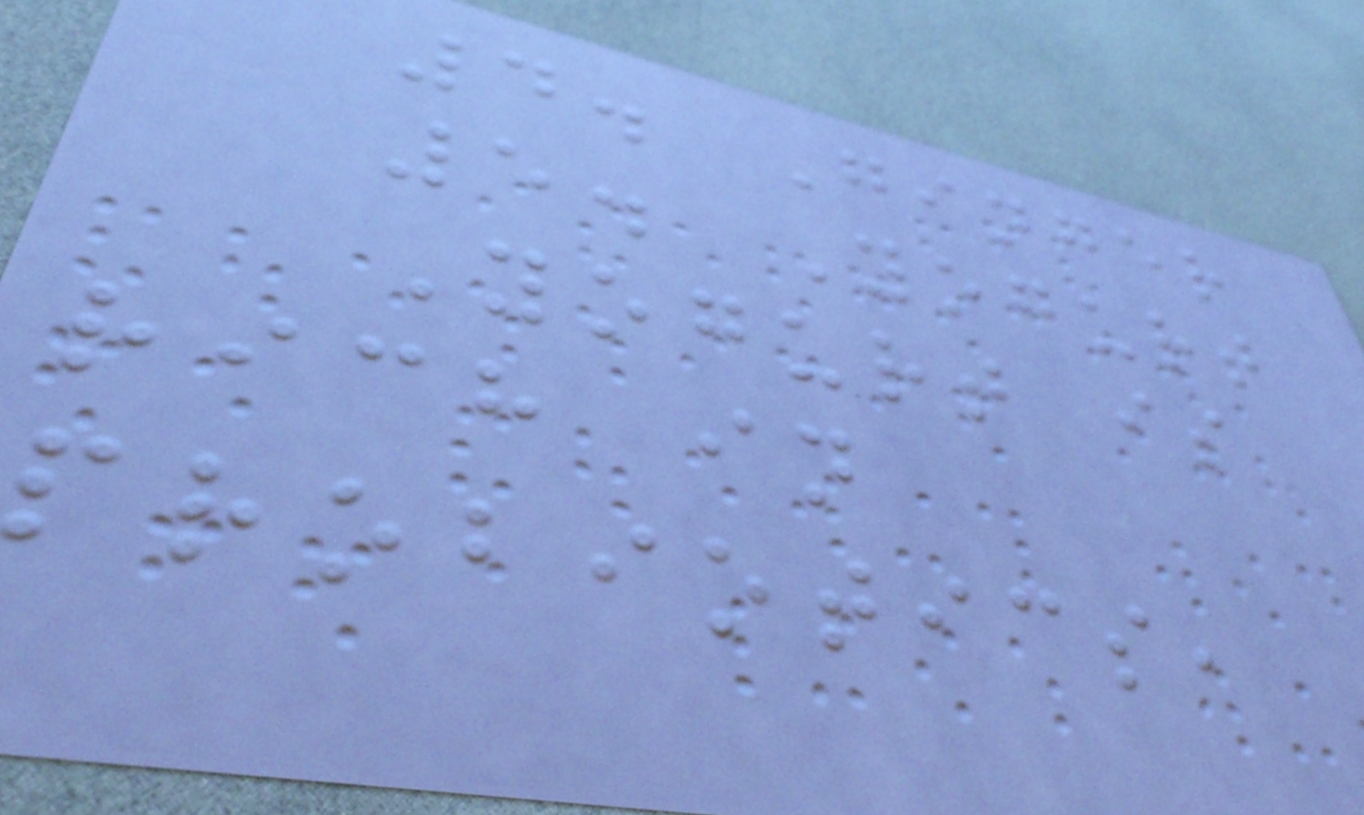4. Ginger
5. Yogurt
Yogurt is
rich in
probiotics,
